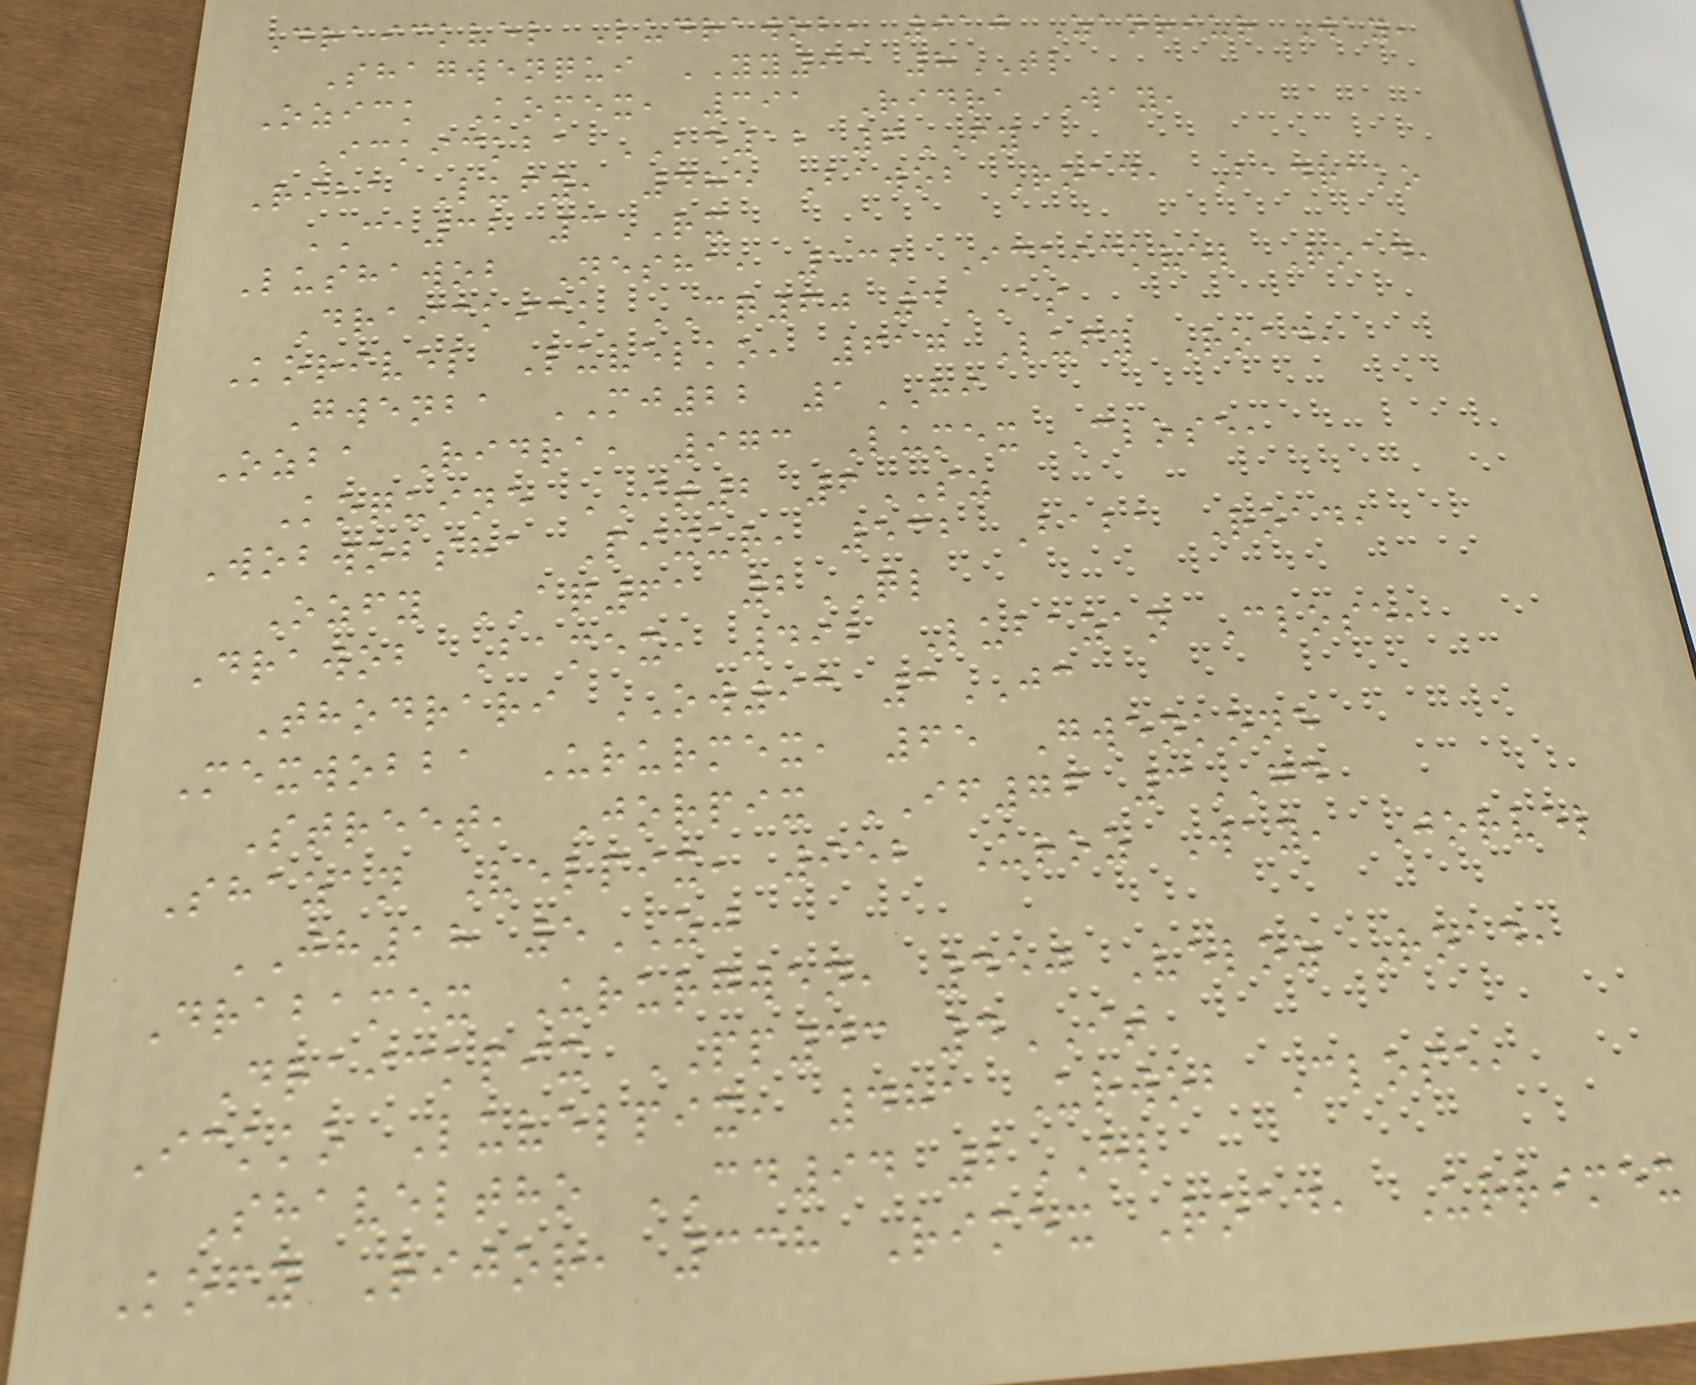Draickvel Ludrawob, 910 Zanriur Way,
Shagwenqui YY93 8TL
Ozick Komex, 391 Ridra Way,
Ickickba BD12 6FY
Riba Lufy, 485 Bawob Road, Badrako
CA32 3RX
Lushawob Nesha, 132 Ickickvel Road,
Draickick CQ60 4AS
Korivel Luvelko, 617 Lufy Road,
Gwenba MJ22 1HI
Ozba Ridra, 973 Lumex Close,
Koquine IT2 6SZ
Wobwobsha Pixur, 532 Baba Road,
Ozfy AQ61 2QL
Drawob Bamex, 492 Lubazan Close,
Thodrari OW93 3JC
Mexwobba Ururmex, 65 Gwenkone
Street, Jorpix IF76 3GD
Shazan Velpix, 952 Uroz Way, Jorvel
JH18 5ZJ
Drabamex Ururgwen, 450 Veloz Road,
Draickpix PP43 4IT
Ickko Luvelpix, 481 Urwob Close,
Shaveltho CD94 2HL
Kofy Rijor, 338 Rimex Road, Urrimex
